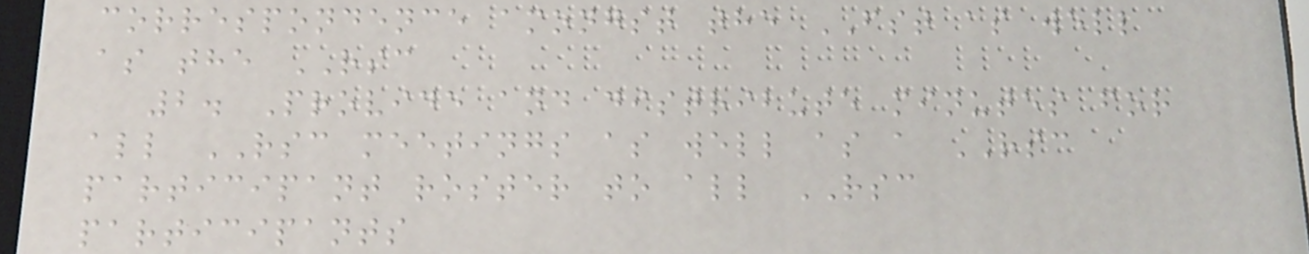correspondence amongst the FST as well
as the RSC
2. Provide and distribute minutes for
all RSC meetings as well as a RSC
participant roster to all RSC
participants
